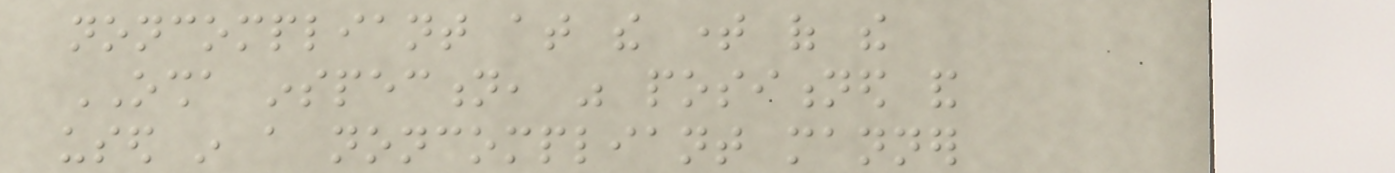noncompliant at the time of the
OSHA inspection, was positioned and
used in a noncompliant manner
